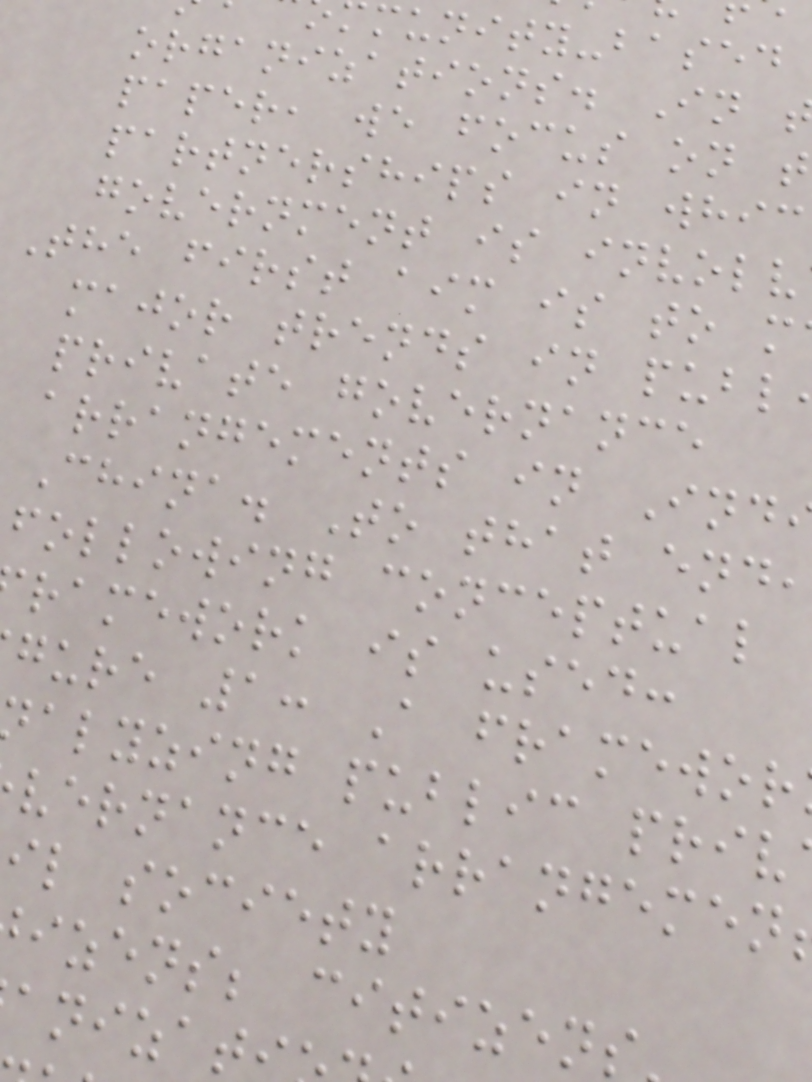munity-based
organizations. In
paper, we focus on t
partnerships in whic
government is involv
The first aim is to m
major trends in publ
private governance
arrangements in Ind
China. To that end
following conceptual
ramework is used:
gure 1: A framewor
alyzing public priv
vernance arrangemen
il society
izens; citizen
